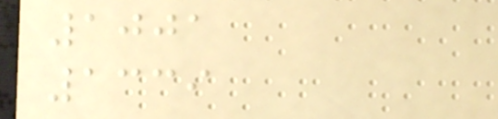1001
1339
